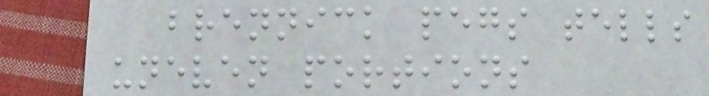brennick pegs tells
uneven portions
